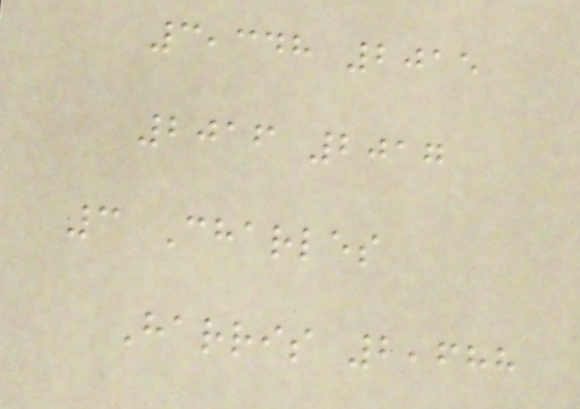3,348 2015
2016 2017
3 Charles
Harris 2,688
